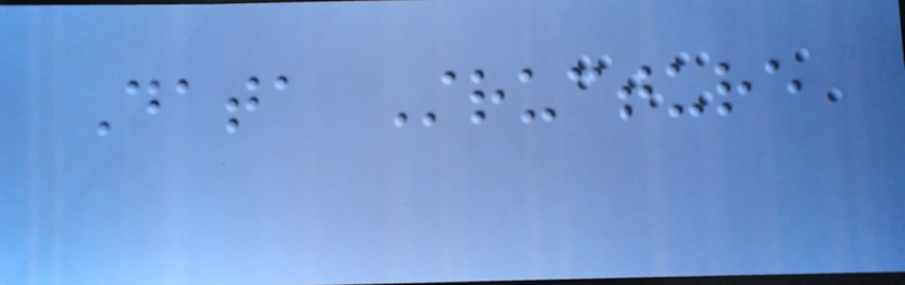Data Structure
